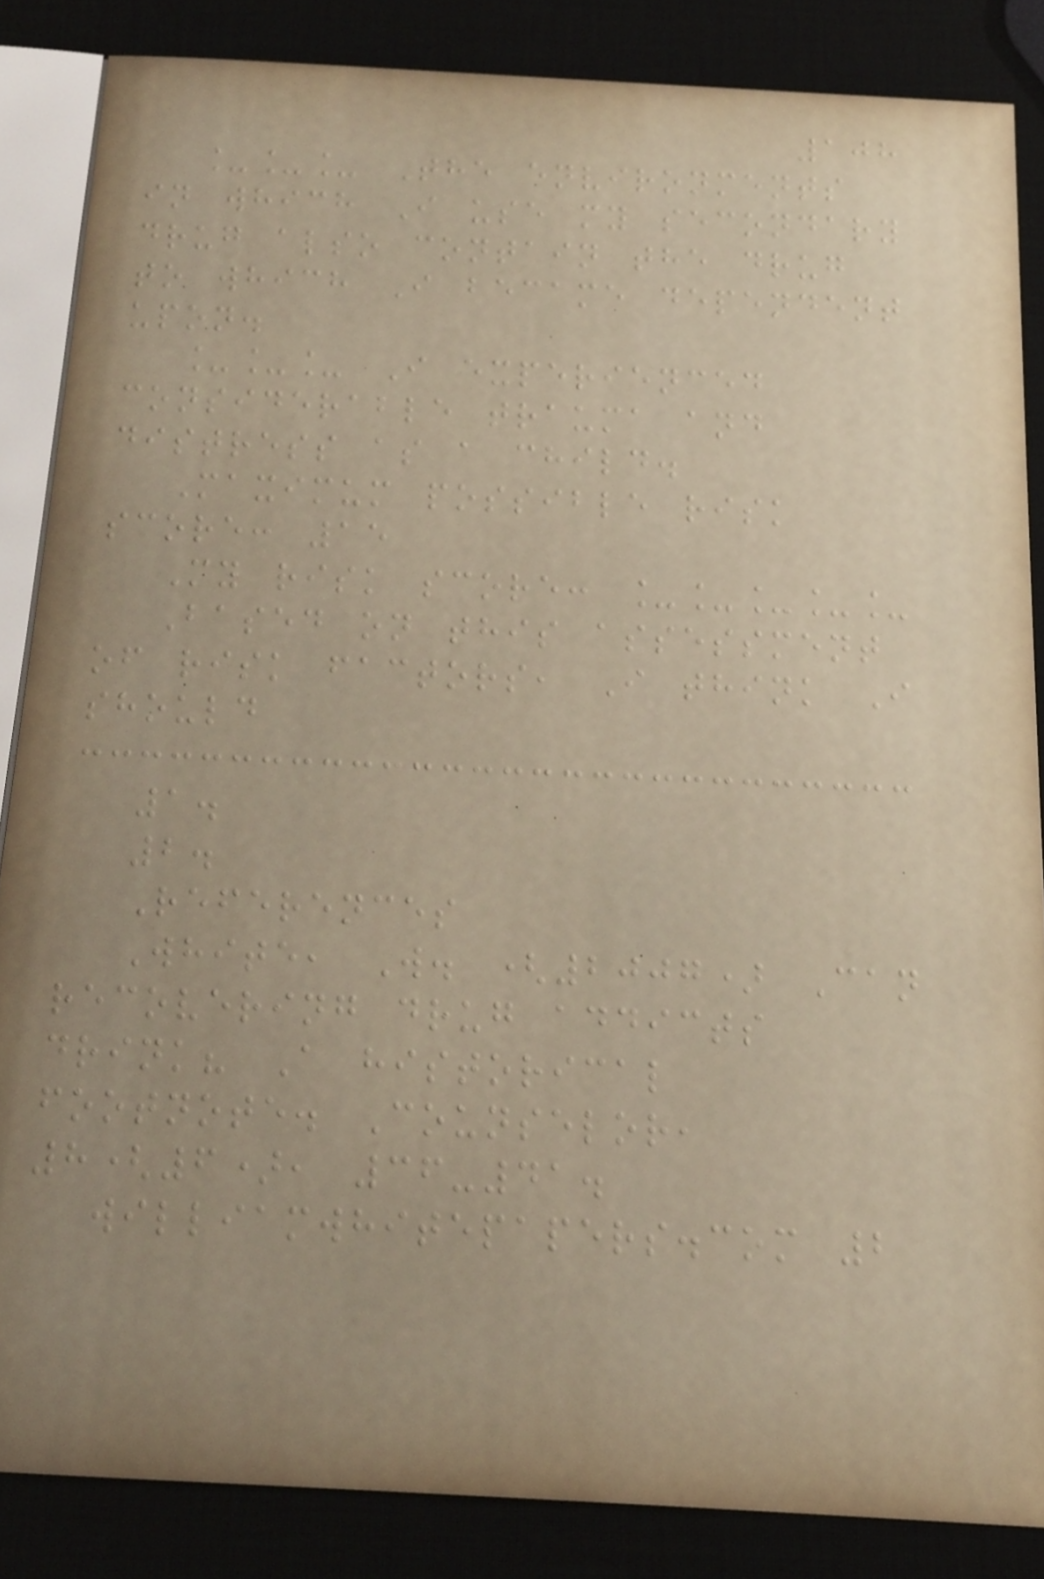108
___ The environments
in which I use my secondary
drug also contain the drug
to which I became dependent
upon.
___ I experienced
considerable trauma and
distress as a child.
Maximum possible risk
score: 15
My risk score: _____
Based on this assessment
of risk factors, I think I
should
1.
2.
References
White, W. (2007) Can
recovering drug addicts
drink? A historical
footnote. Counselor,
8(6), 36-41.
williamwhitepapers.com 2
